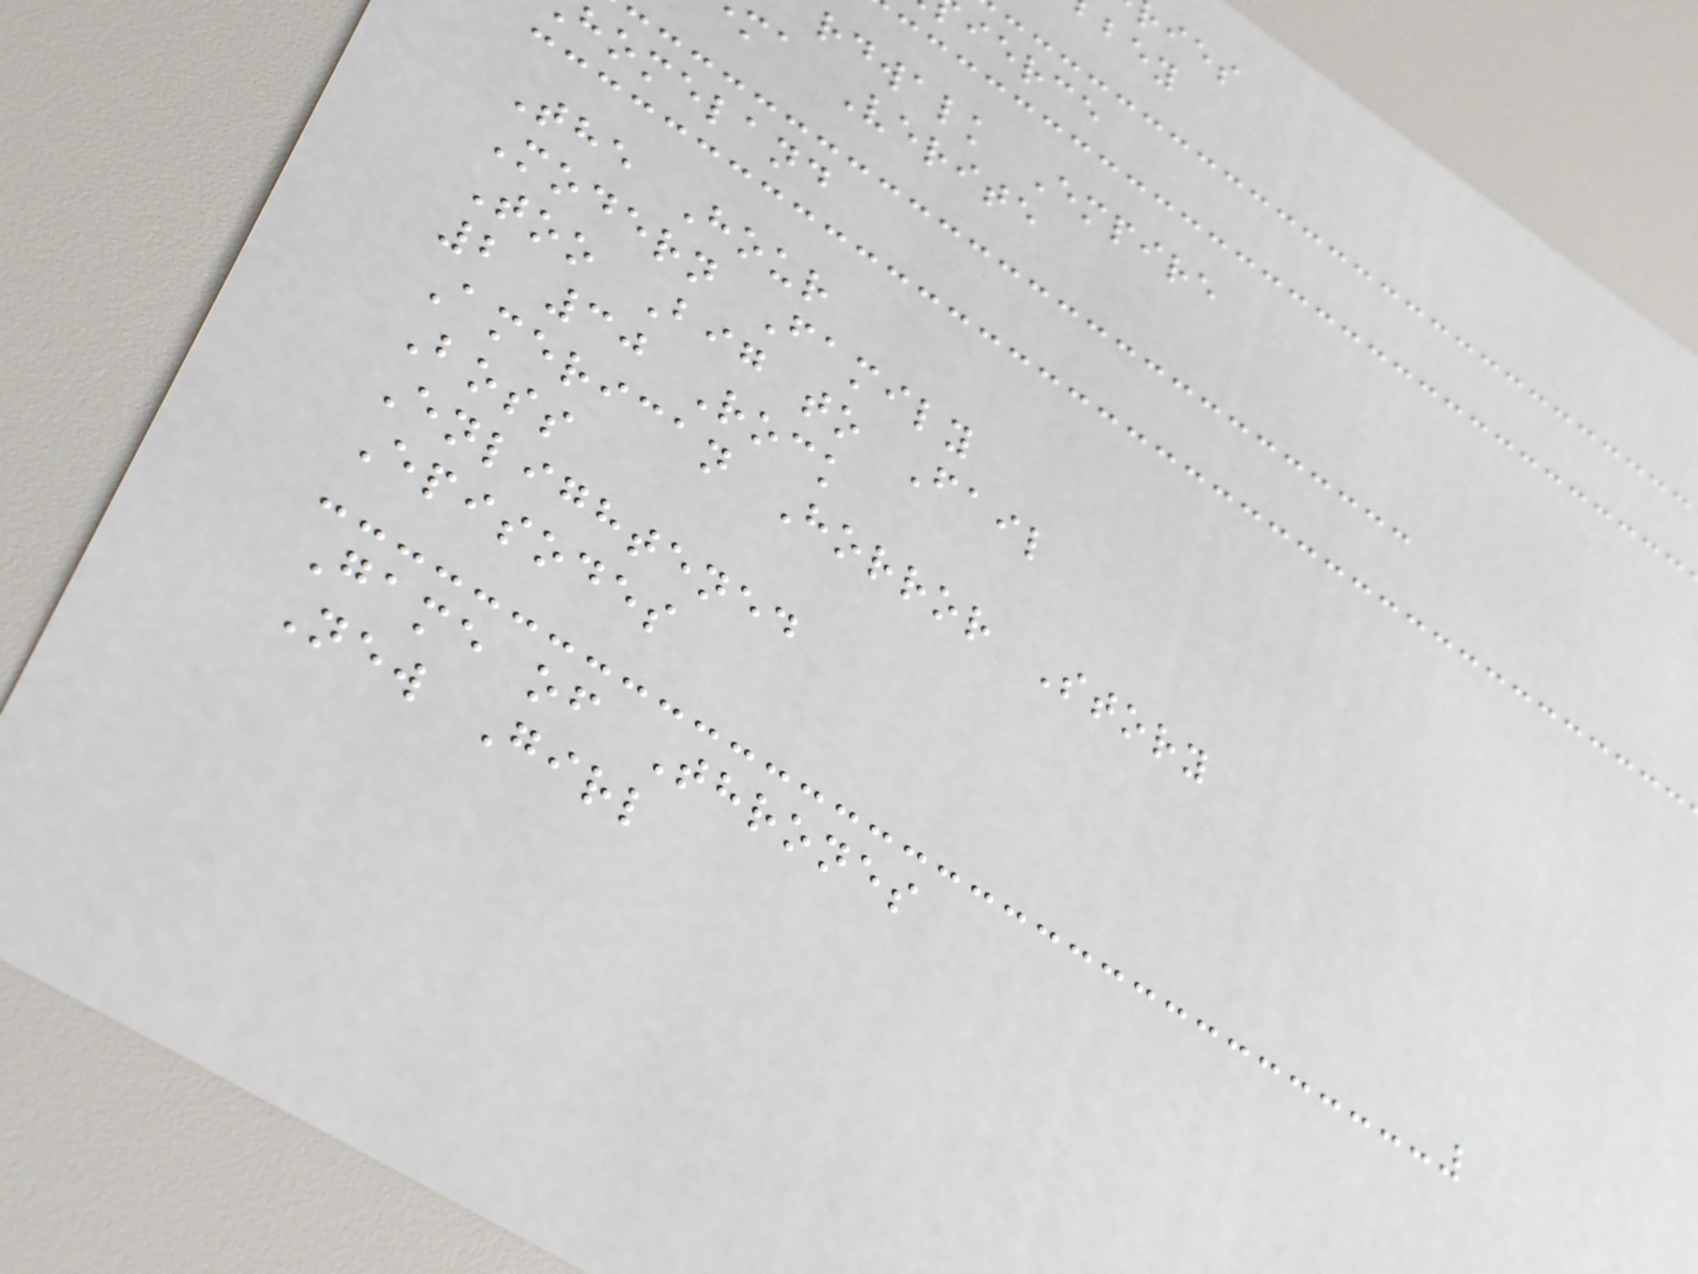ierce
rdwalk Empire
ma Verite
homeland
The Hour
Modern Family
Too Big to Fail
2 30 Rock
American Horror Story
Boss
Enlightened
Episodes
Game of Thrones
New Girl
